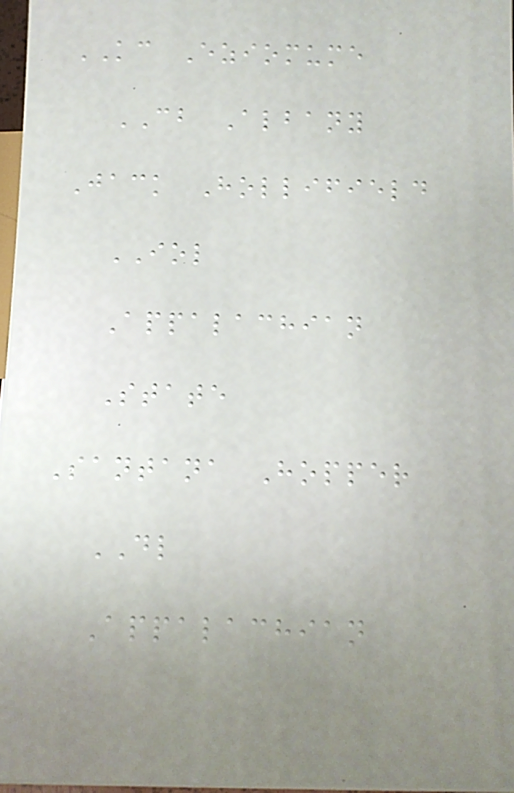KC Eziomume
CB Albany
Jack Hollifield
IOL
Appalachian
State
Santana Hopper
DL
Appalachian
